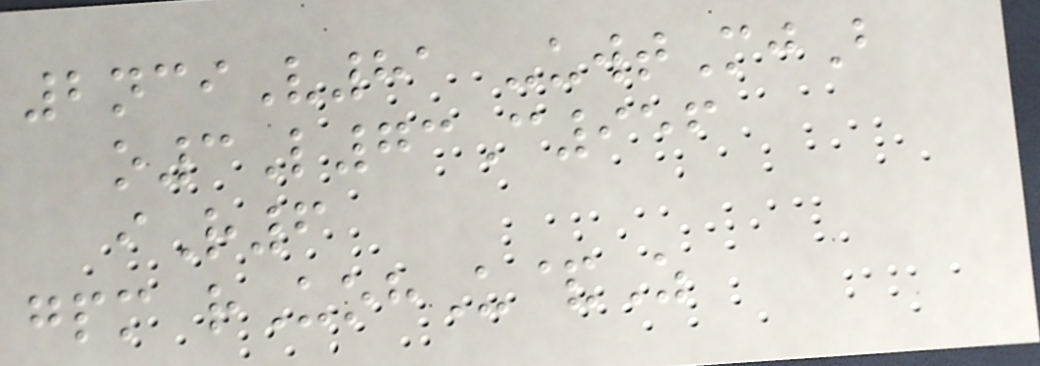2nciV81 -uwtMjB
o3L73C956
iR6
gpm rUohU&Z
